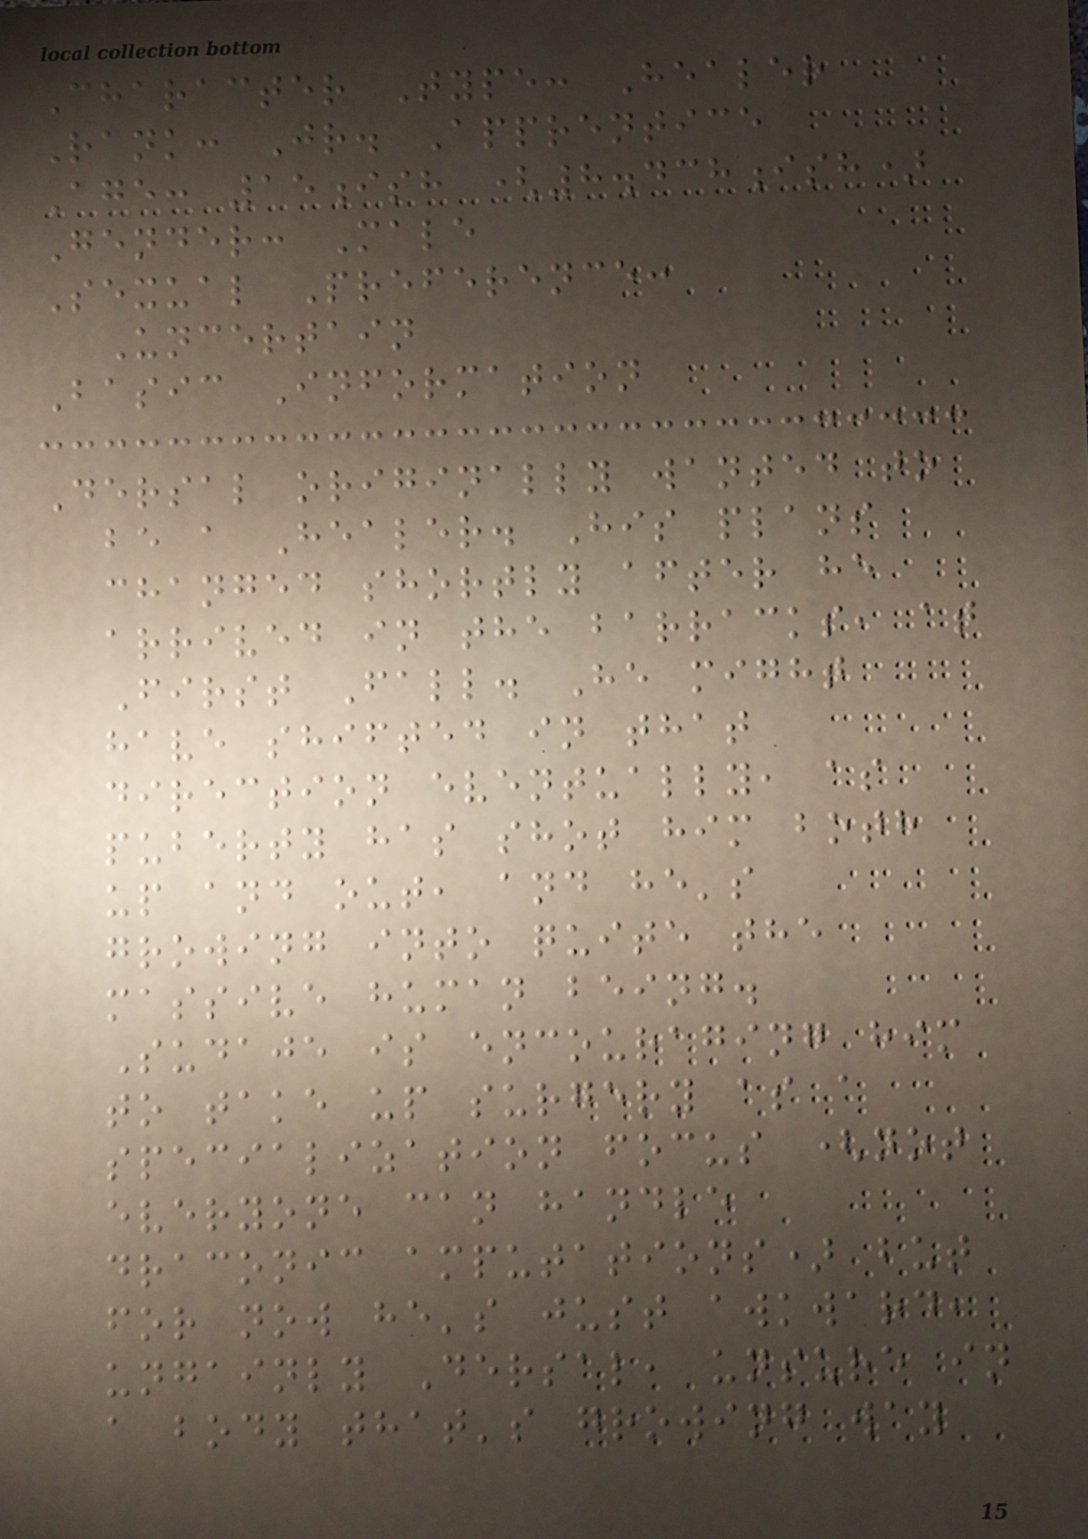Character Type: Healer
Rank: Jr. Apprentice
Age: 15ish (8.438ish)
Gender: Male
Sexual Preference:
Uncertain
Basic Information
Dersal originally wanted to
be a Healer. His plans
changed shortly after he
arrived in the barracks, at
First Fall. He might
have shifted in that
direction eventually, as
puberty has shot him both
up and out, and he's
growing into quite the
massive human being.
Sudaje is encouraging him
to take up surgery as a
specialization focus (not
everyone can handle
draconic amputations) but
for now he's just awkward,
ungainly Dersal, unsure in
a body that's growing way
